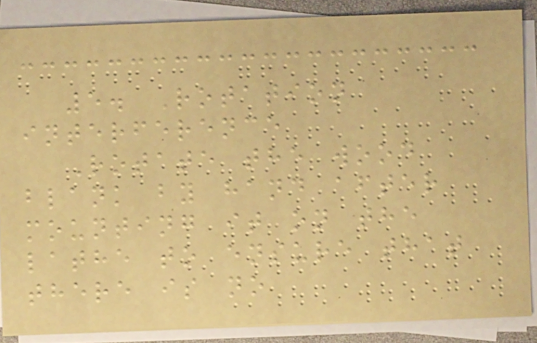5. Rotation
interference
Rotate the wood
blank by hand after
mounting it on the
lathe to ensure that
there is no
